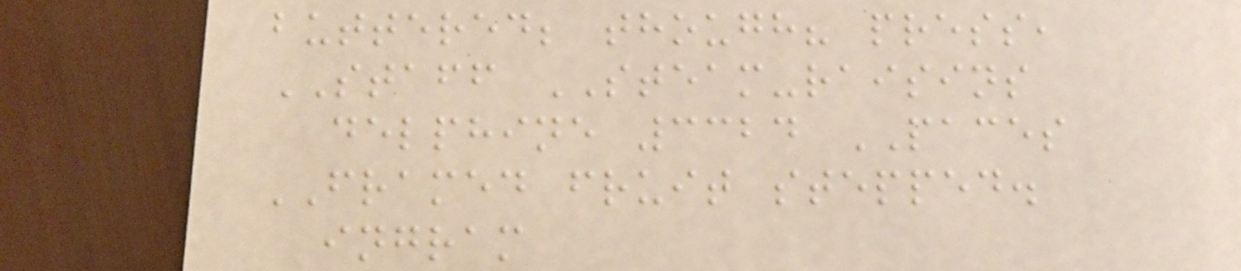buttered; though? press,
STAFF STEAM-raisins
delphine 3324 PACES
FRAMED fruit stepped.
ingram
